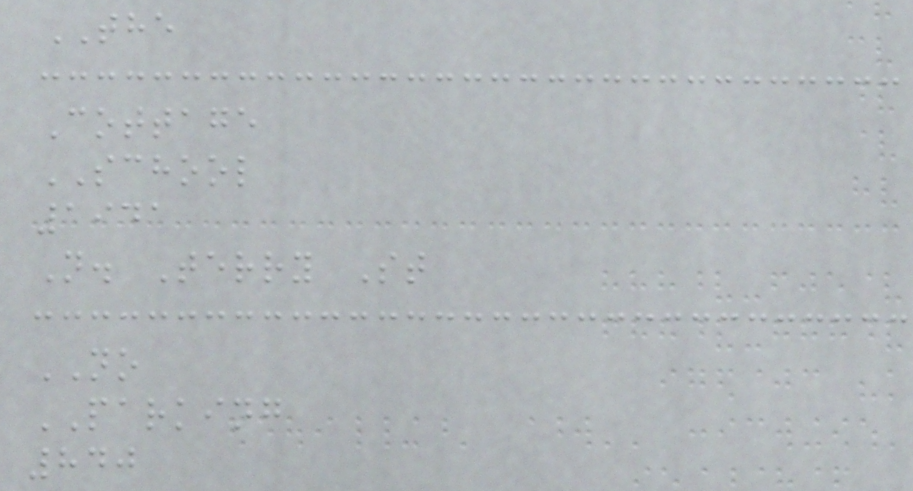THE
Cottage
SCHOOL
1941
N. Terry St
NO
PARKING
840
